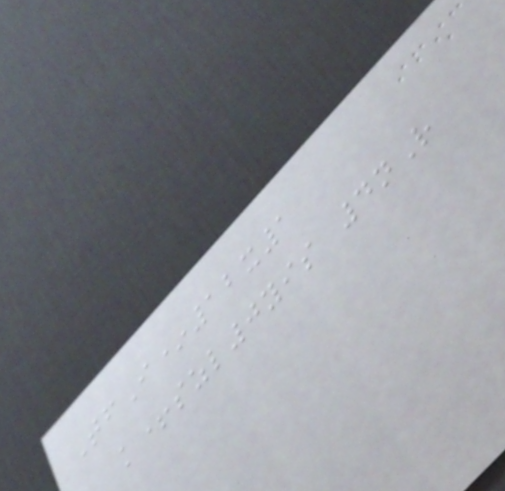TfI*12x1
k+szl0yis 4nR
